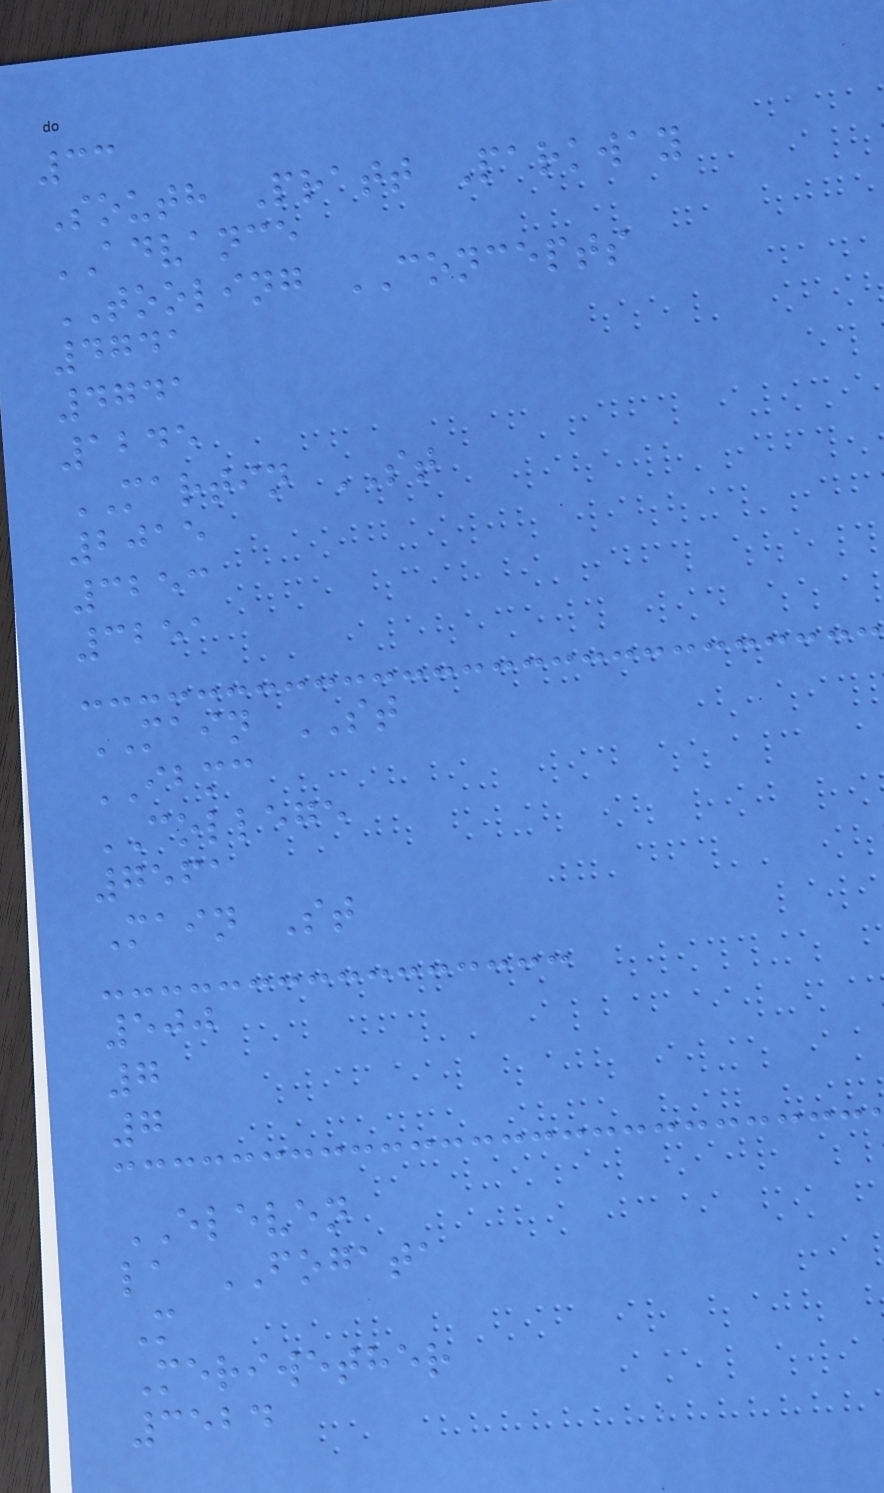33
South Pratt Parkway
ADVANCE
TOOLING CONCEPTS
4741
4741
1245
MARTIN ST
2015
3253
3251
MAIN ST
IBMC
COLLEGE
7561
Main St
500
7
7
ELEVEN
la FOGATA
M
Meriwether
3524
